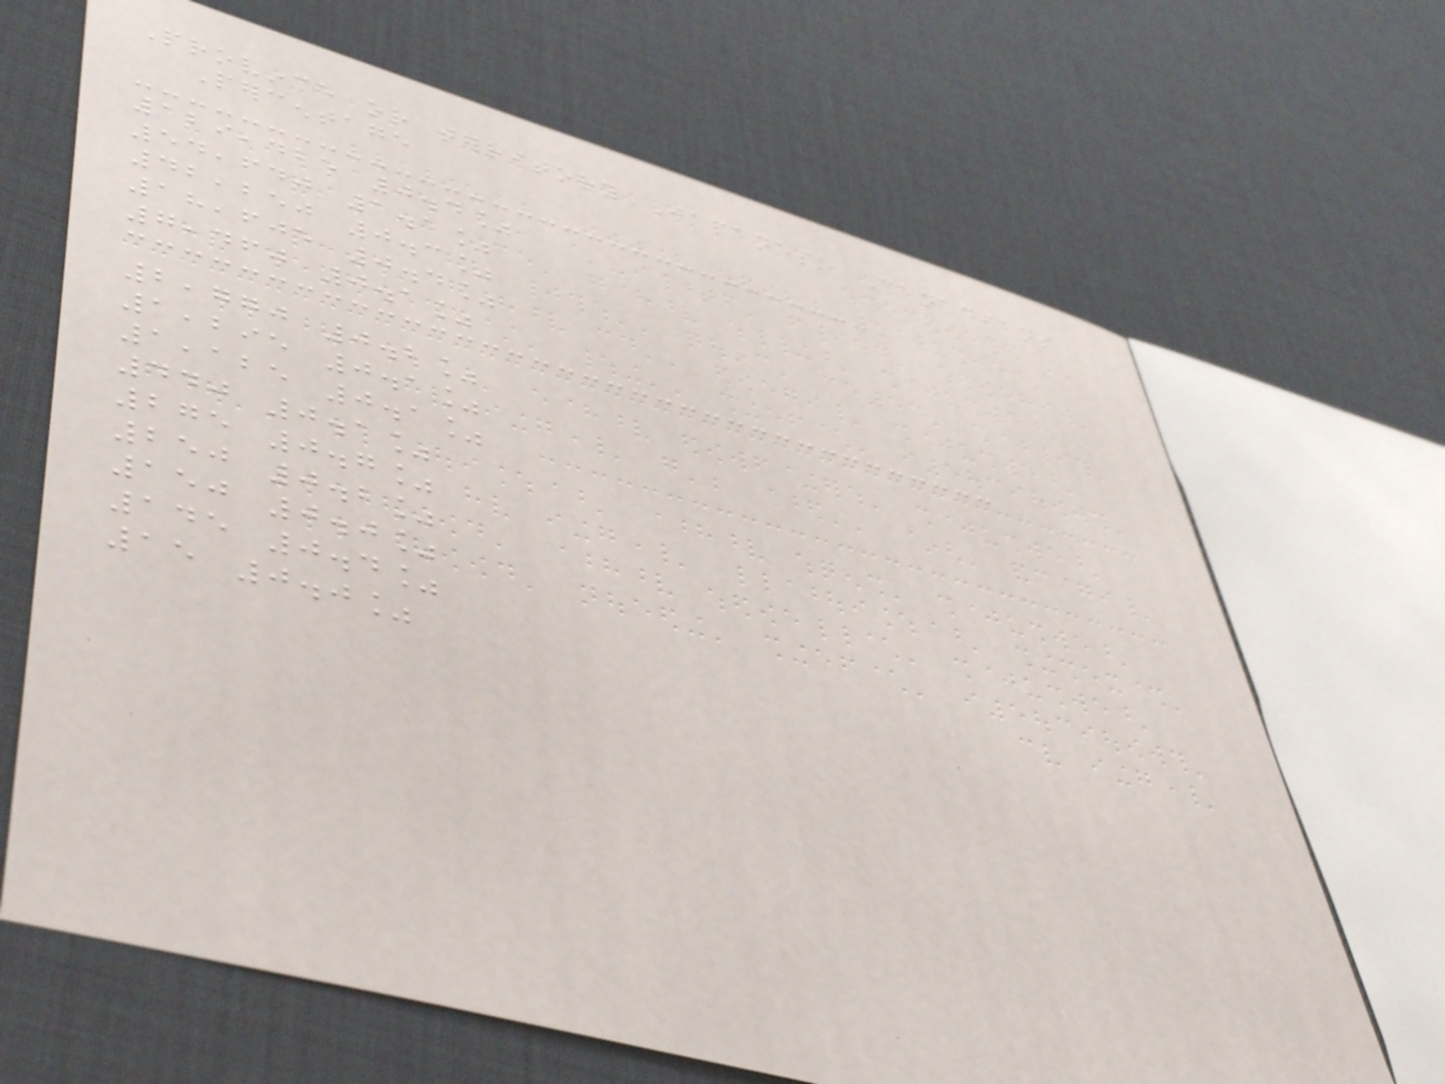Province or territory Japanese Canadians
Percentage
129,425 0.4%
54,640 1.1%
42,250 0.3%
18,605 0.4%
7,460 0.1%
2,770 0.2%
1,295 0.1%
1,125 0.1%
440 0.1%
275 0.7%
250 0.2%
150 0.0%
145 0.4%
15 0.0%
